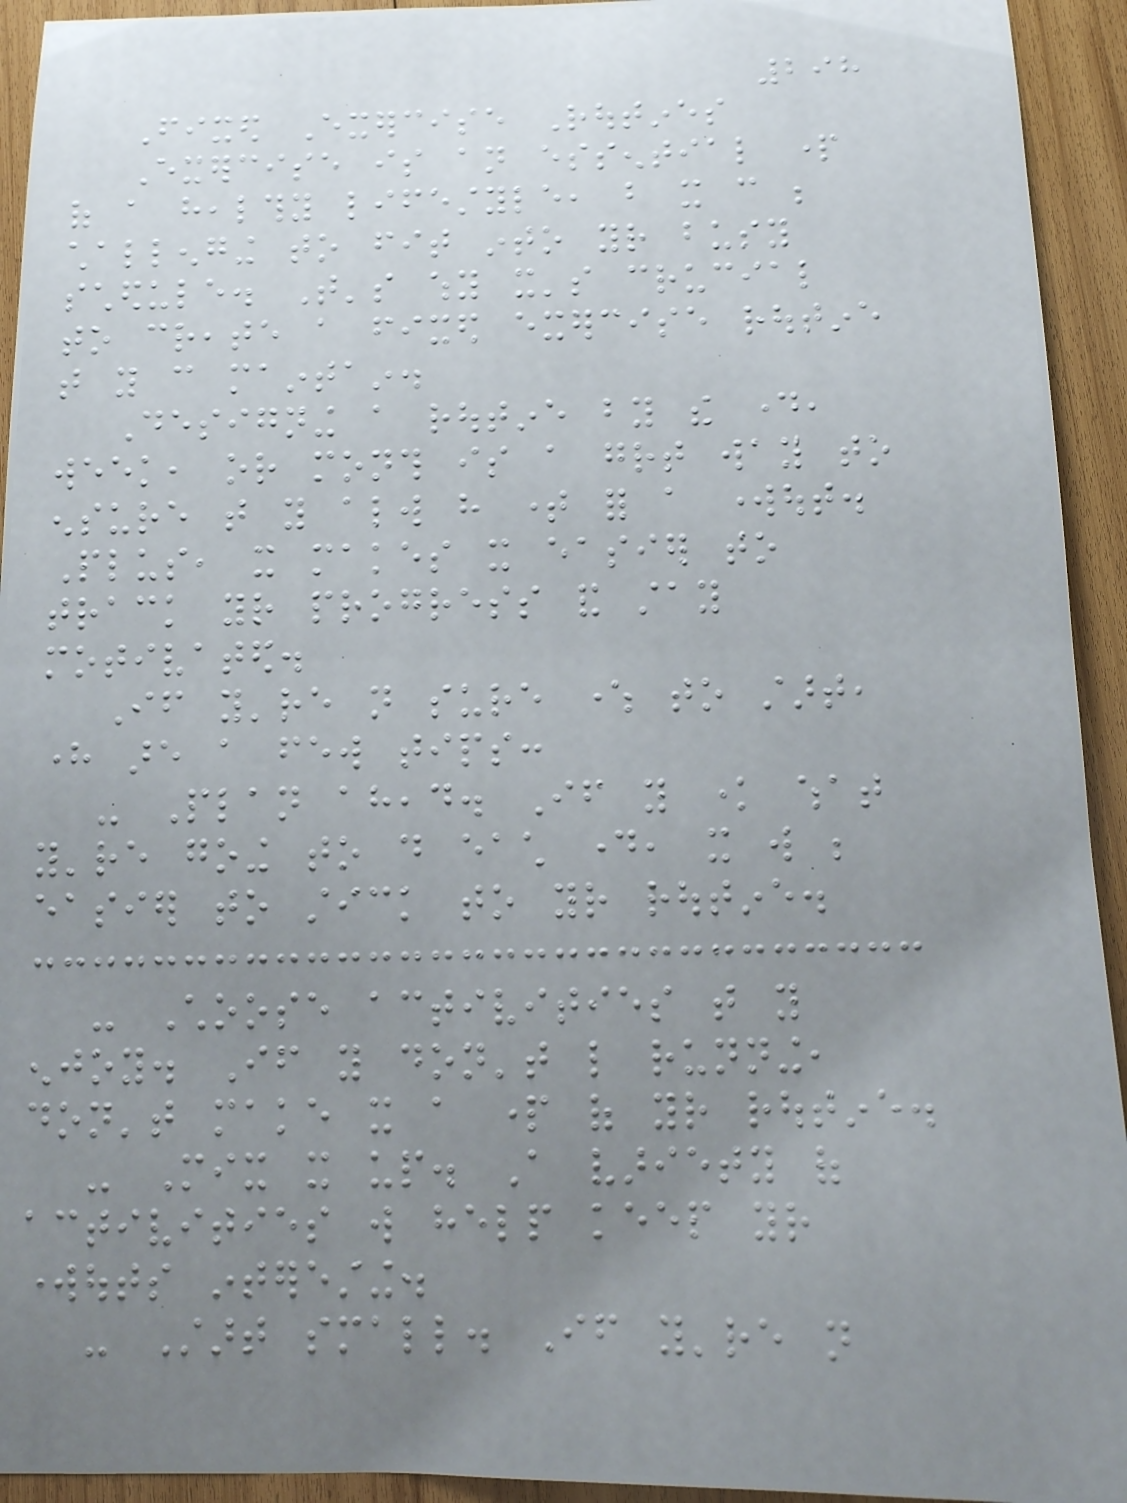298
Fixed Exercise Routines
Exercise is an essential part
of a healthy lifestyle, but it can be
challenging to fit into your busy
schedule. That's why it's crucial
to create a fixed exercise routine
that you can maintain.
Designing a routine by the day,
week, or month is a great way to
ensure that you always have time for a workout.
Plus, it makes it easier to
track your progress and stay
motivated.
If you're not sure where to start,
here are a few tips:
- Plan ahead. If you know what
you're going to do each day, it will be
easier to stick to your routine.
- Choose activities that you
enjoy. If you don't like running,
don't make it a part of your routine.
- Mix it up. A variety of
activities will help keep your
workouts interesting.
- Start small. If you're not
